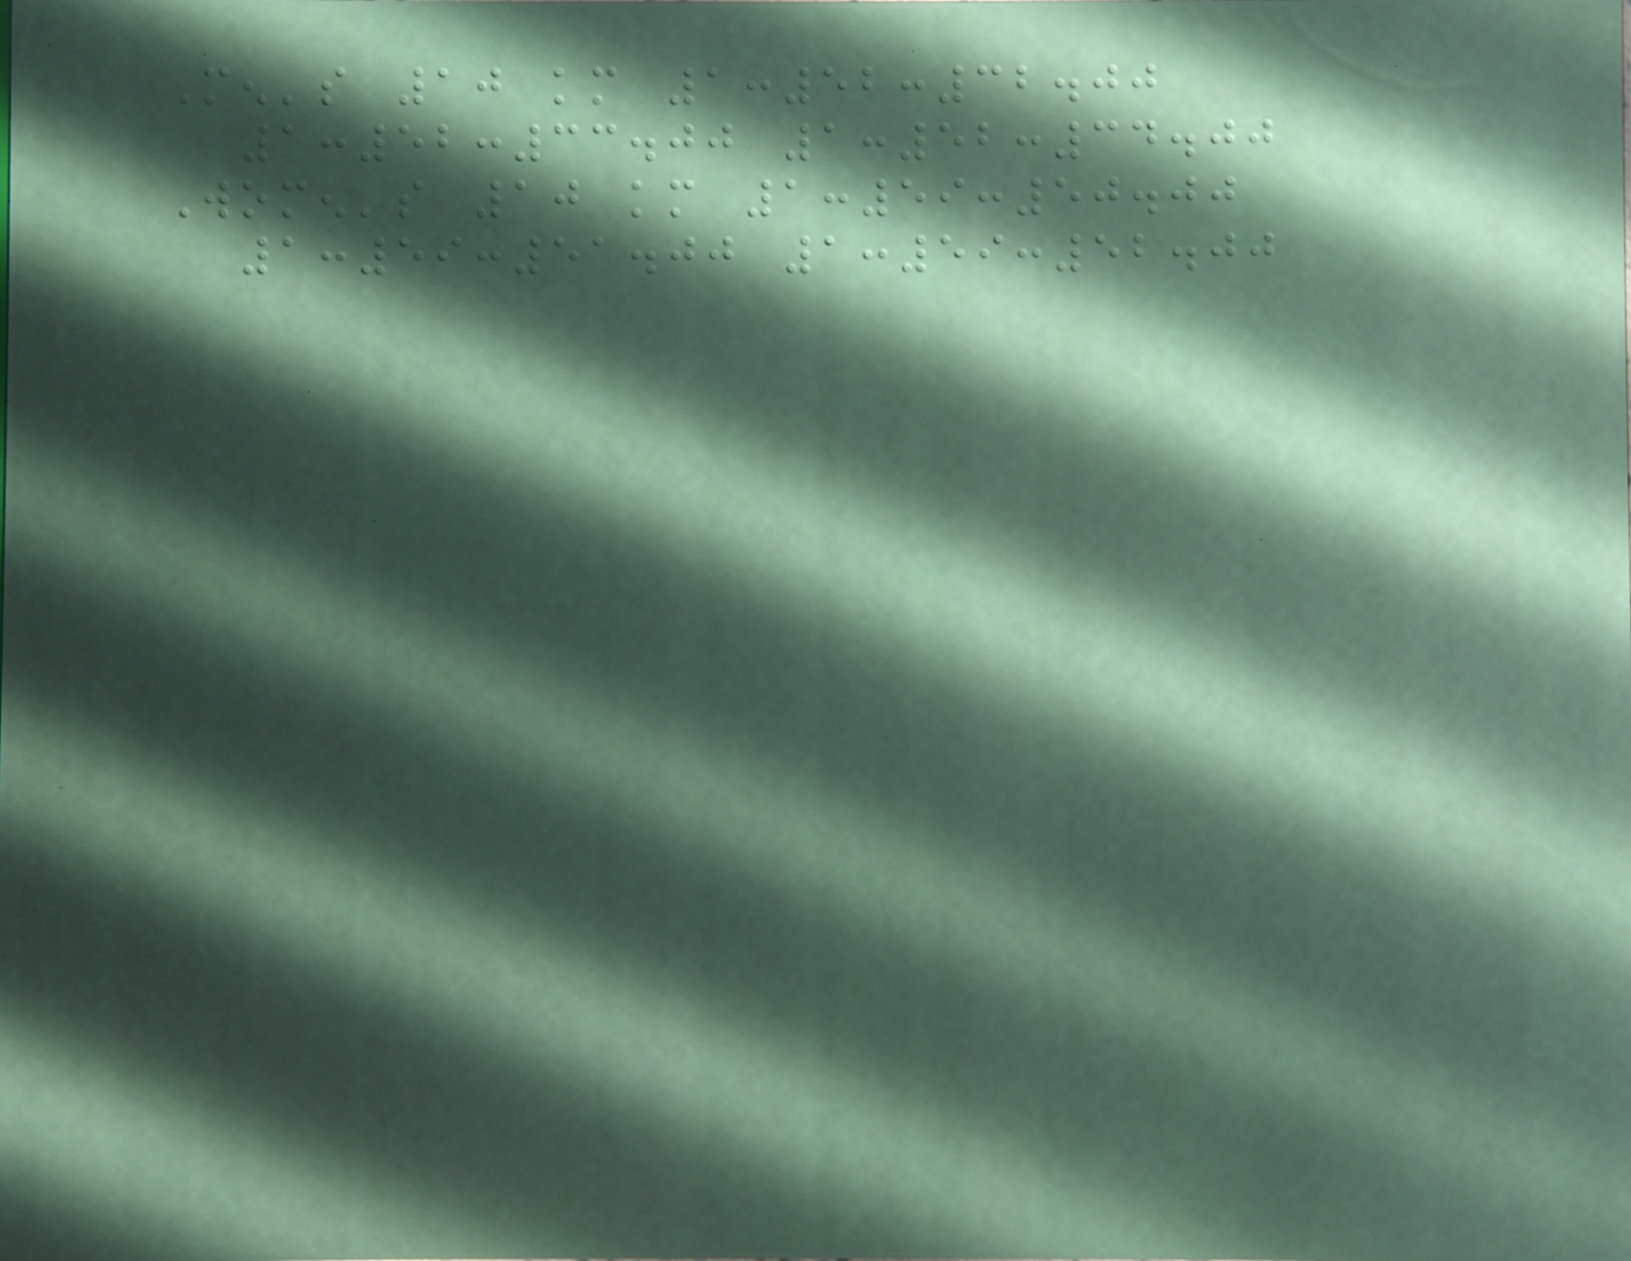Men's 10 km 1:52:32.00
1:52:33.00 1:52:34.00
Women's 10 km 1:59:50.00
1:59:51.00 1:59:52.00
